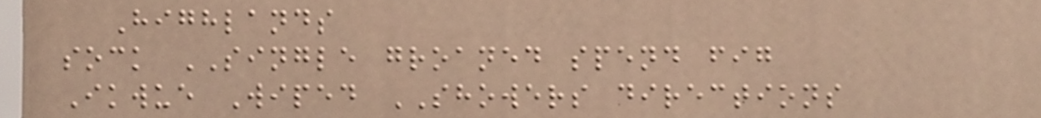Highlands
sock SINGLE groaned spend fig
Ikwue Wiped SHOWERS directions
